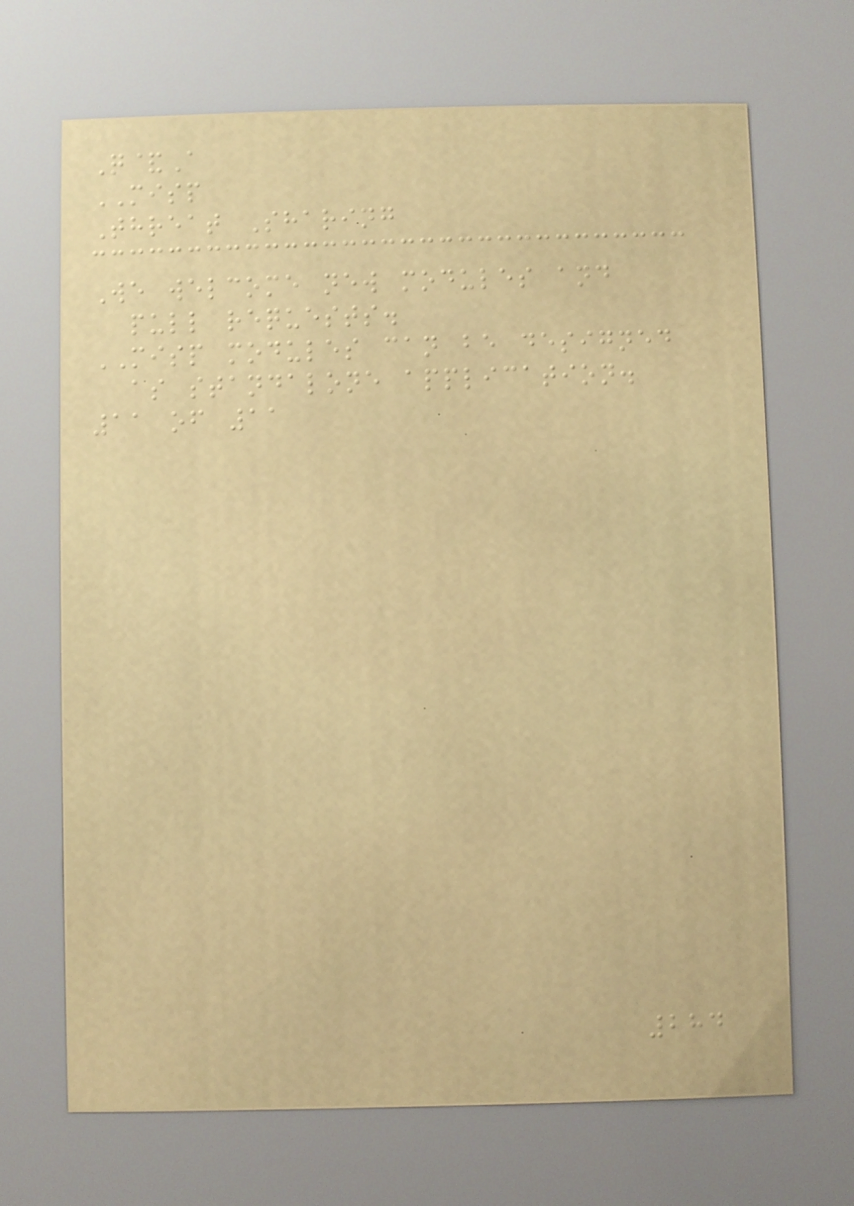Q&A
MISP
Threat Sharing
We welcome new modules and
pull requests.
MISP modules can be designed
as standalone application.
11 of 11
284
